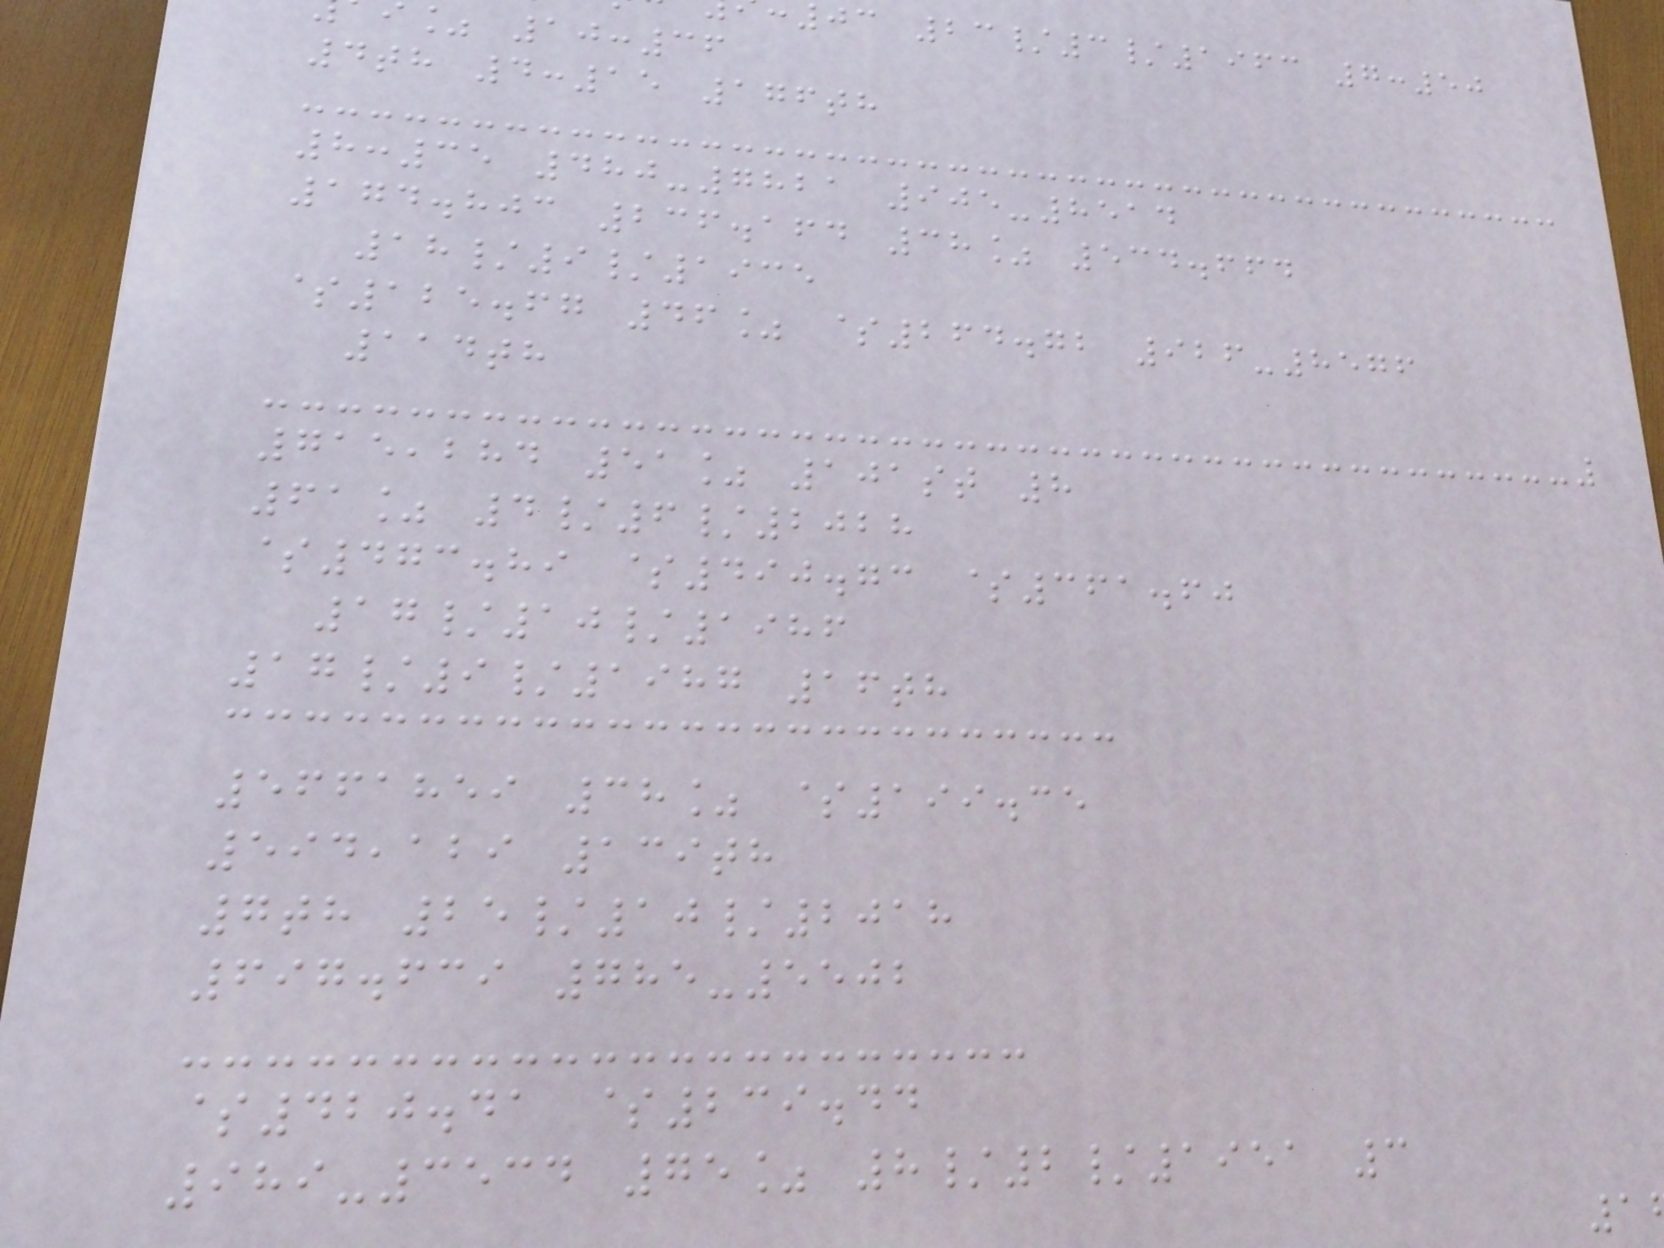03 23/3/1963 7:50
% 10:36
4th 4:15 176th
8:35 480-7821 905-8514
174.803 236.164 38% 534.664
18/9/1935
$125.67 46% $264.72 926-8576
114th
715,284 51% 101st 8
61% 4/6/2028
$473.89 $490.73 $361.60
17/10/1986
17/9/1987 16th
5661859 38% $199.35
594,129 139th
7th 25/10/2018
697.639 785-5502
$420.41 $239.44
989-3534 75% 8/2/1951 3
